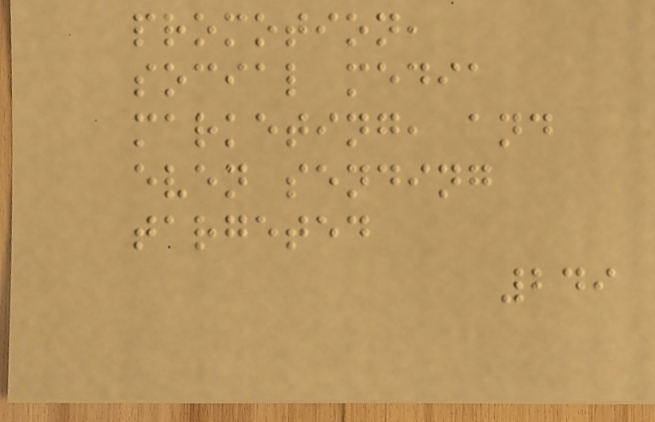promotion,
social media
marketing, and
even sending
targeted
249
